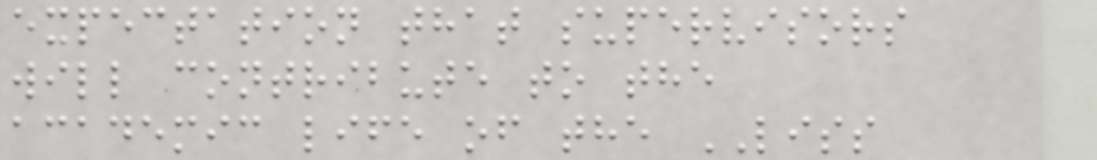expectation that supervisors
will contribute to the
academic life of the LISS
